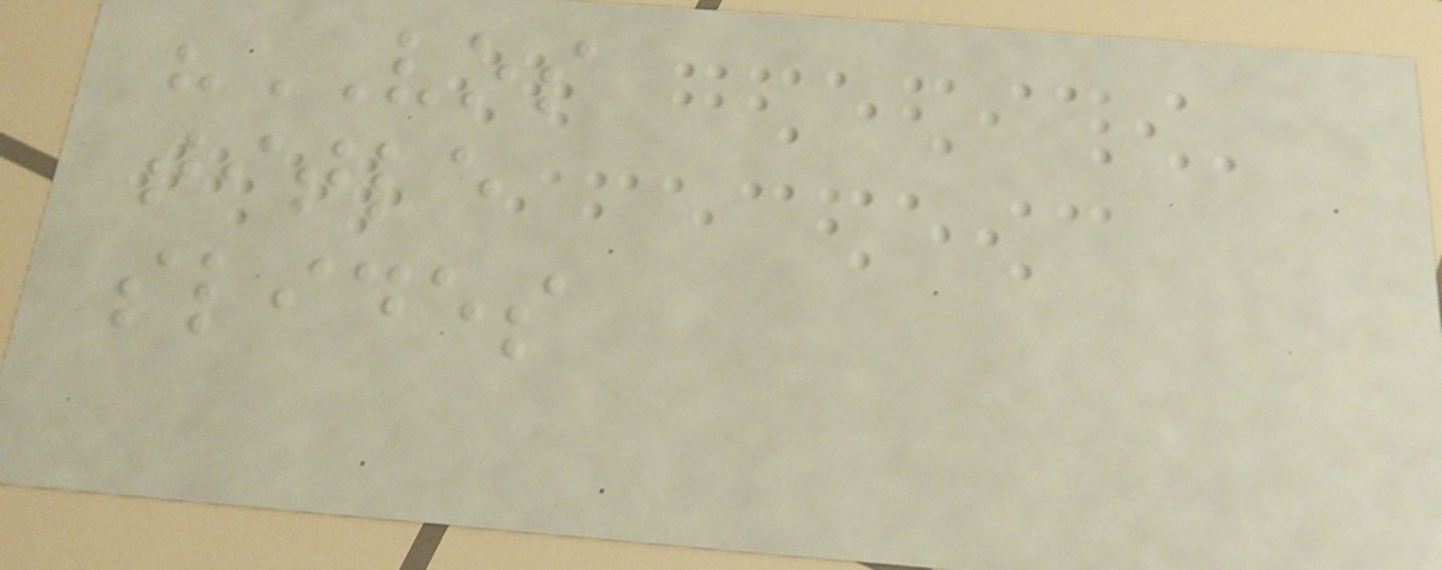"VOS
title
slides
